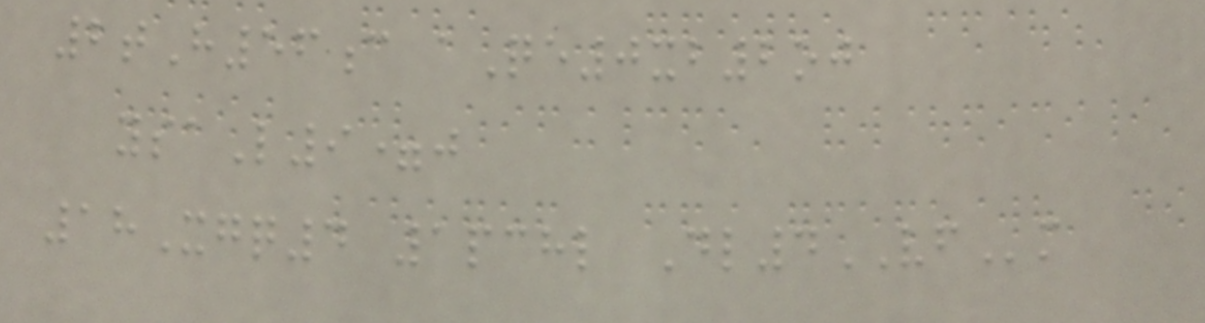2tH56c aQe0xb2oj
ysaL9=j
18Xgq4 1pchl Dl4VFm
